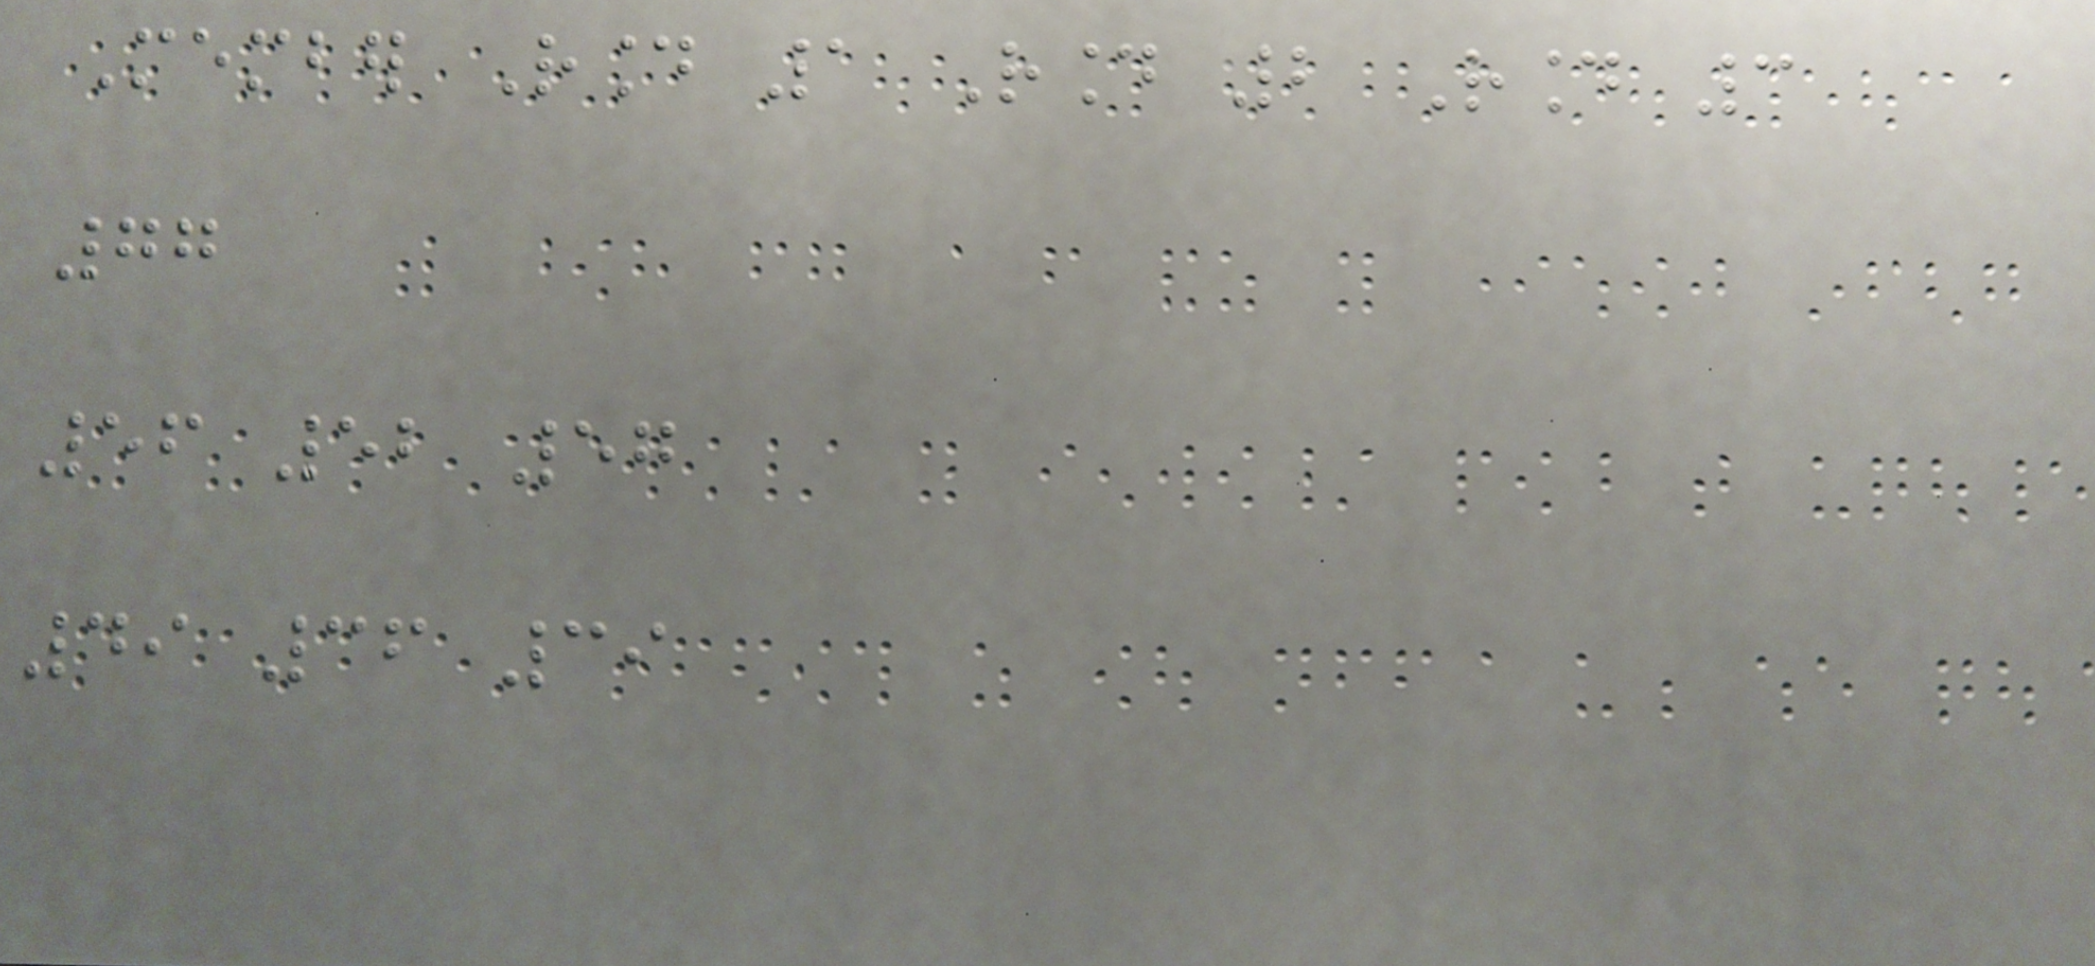Member Round 1 Round 2 Round 3
77
56 52 57
49 36 39
